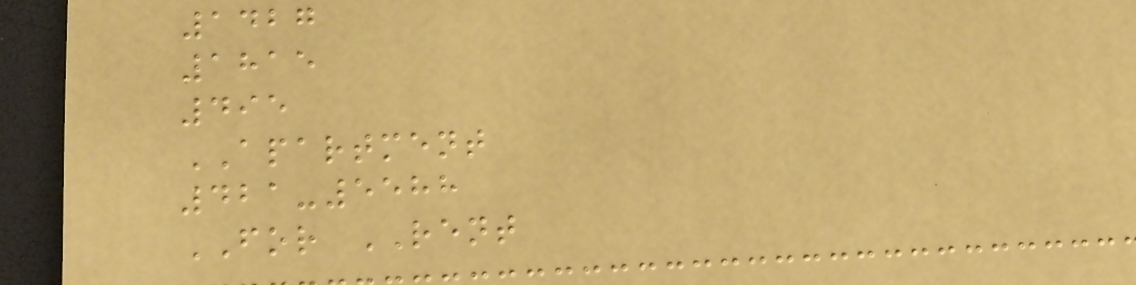1427
1815
495
APARTMENT
421-5588
FOR RENT
